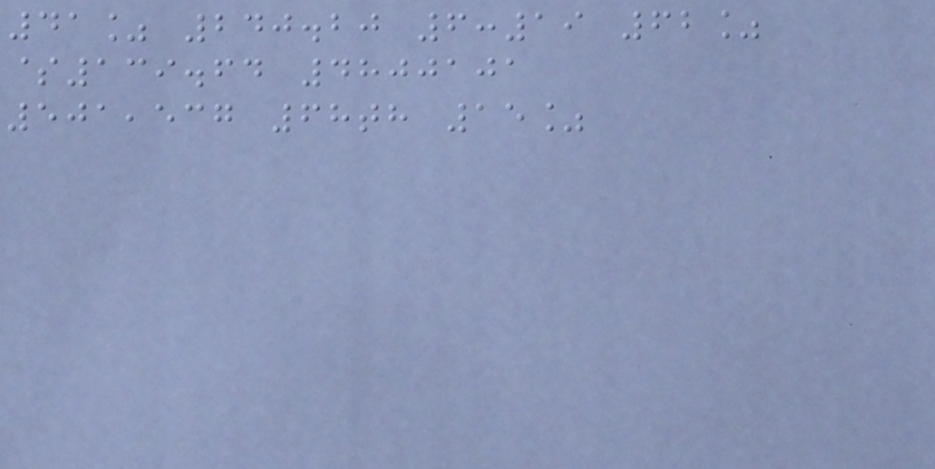41% 240.20 6:19 62%
$139.64 4800101
501,537 68th 15%
